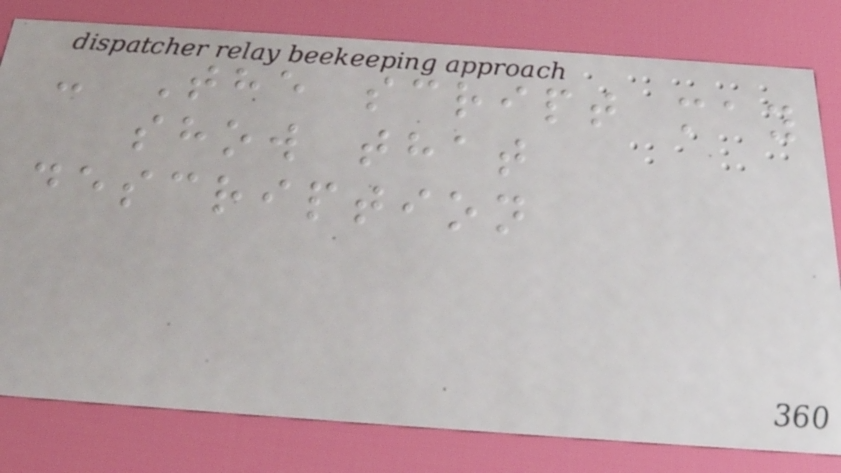- The script may
show that
description
